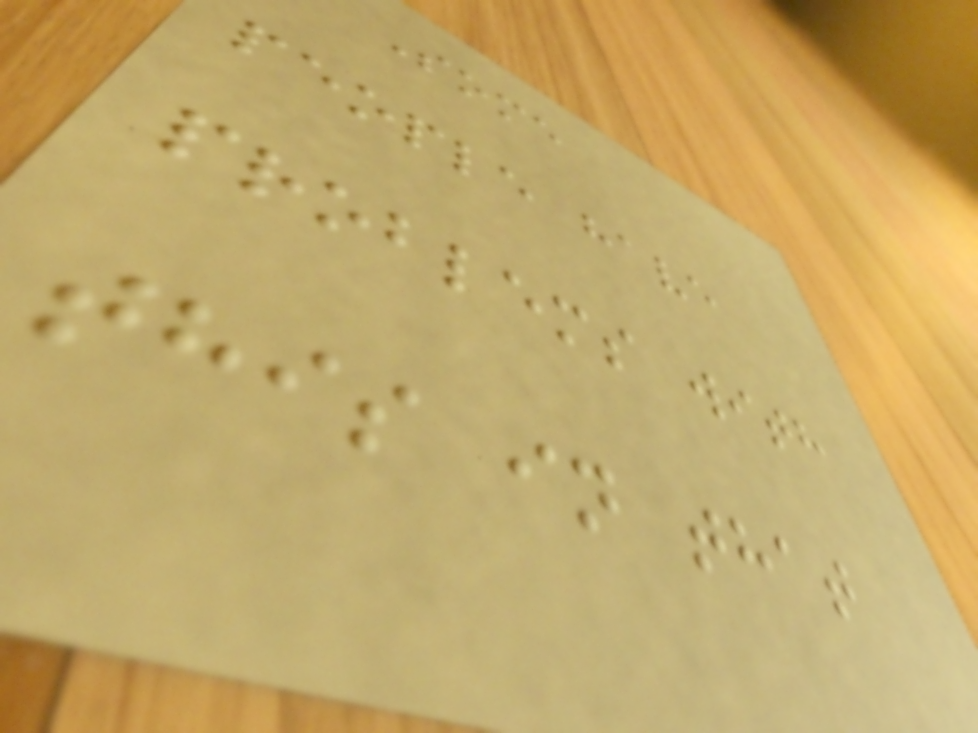Some
people have
problems with
this in that
